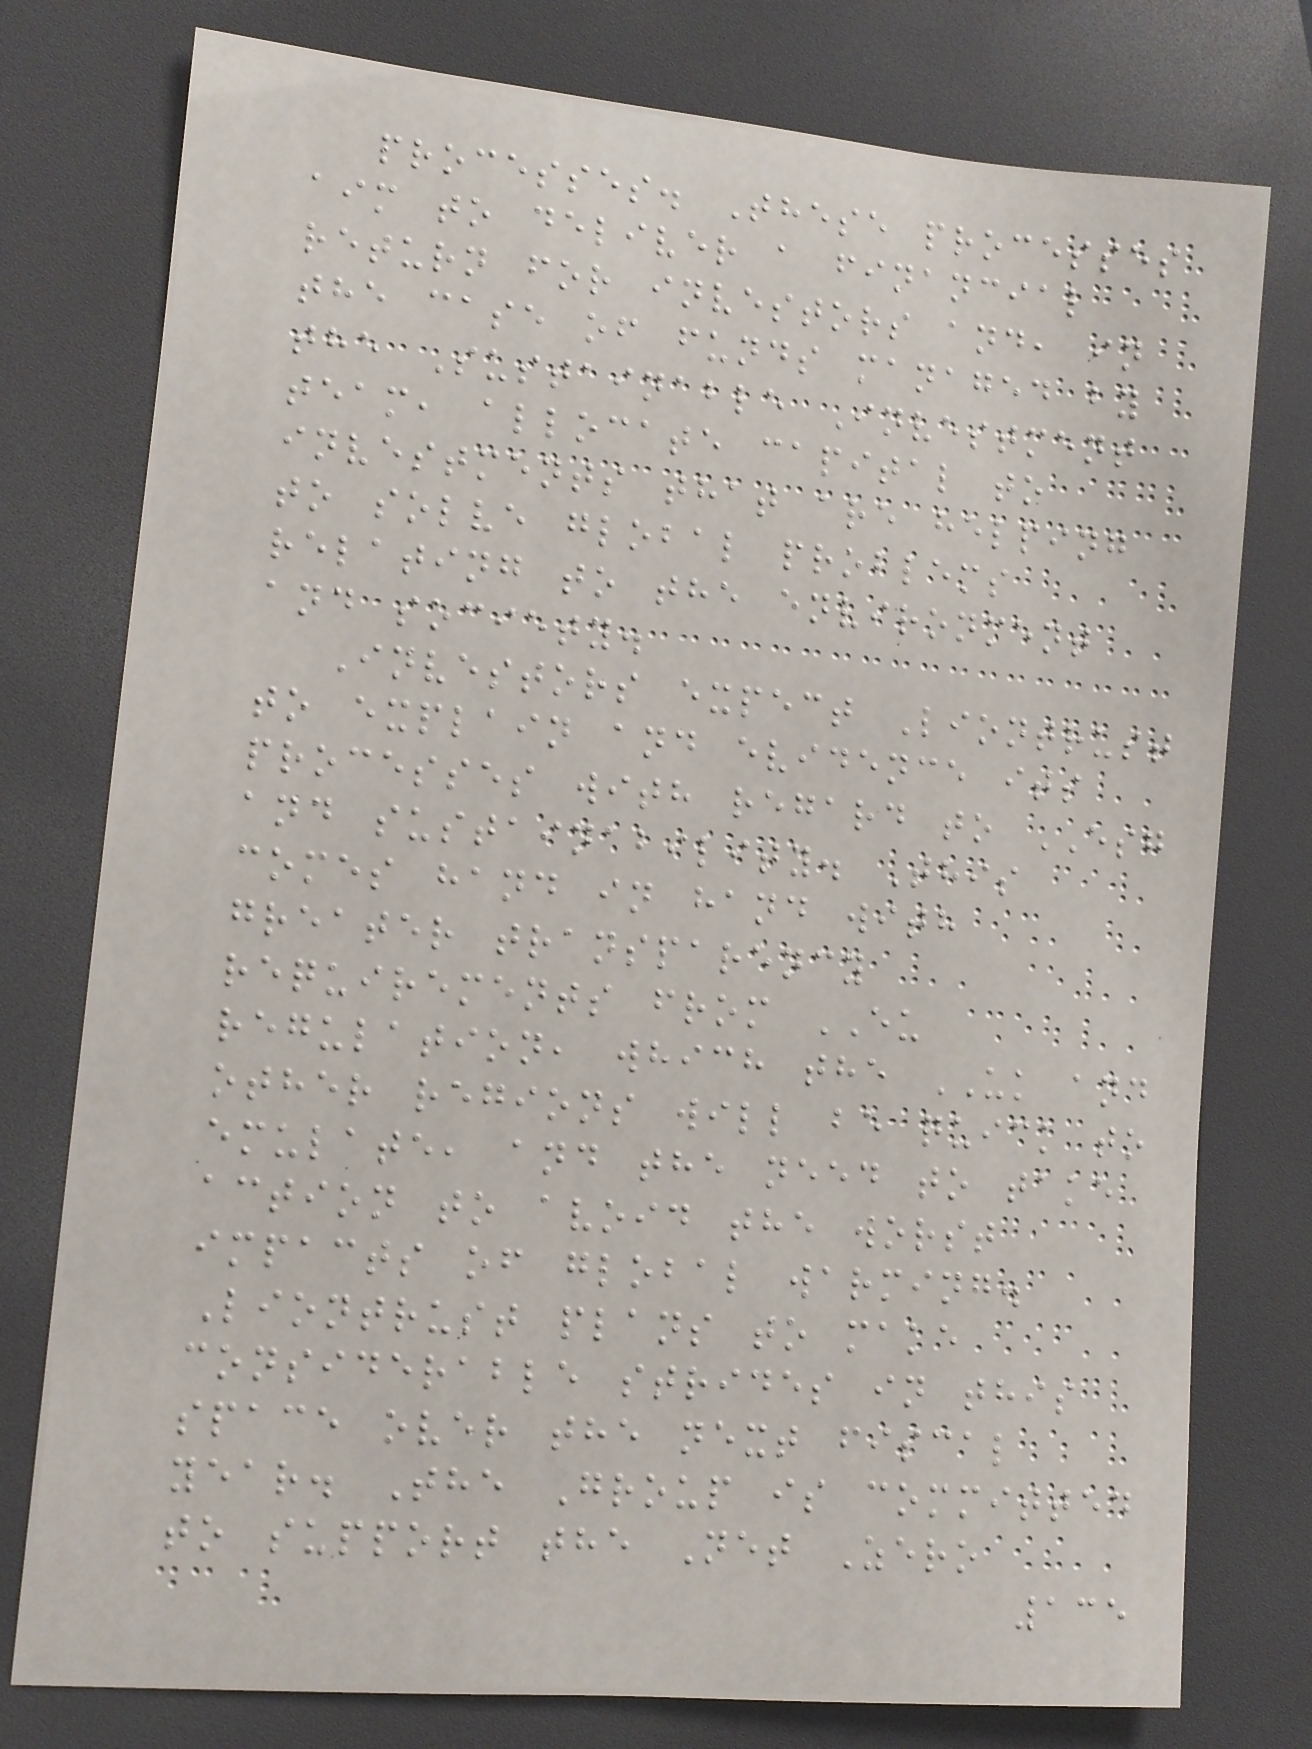processes. These processes
aim to deliver a financial
return for investors and, in
the case of funds managed by
the Sustainable Investment
team, allocate capital to
investments that are helping
to solve global problems
relating to the environment
and society.
Investors expect Liontrust
to explain and evidence its
processes with regard to ESG
and sustainability. This
comes hand in hand with
greater transparency
requirements from EU
regulation, which the UK and
other regions will be quick to
emulate, and the need to take
action to avoid the worst
impacts of global warming.
Liontrust plans to make
considerable strides in this
space over the next fiscal
year. The Group is committed
to support the Net Zero
135
